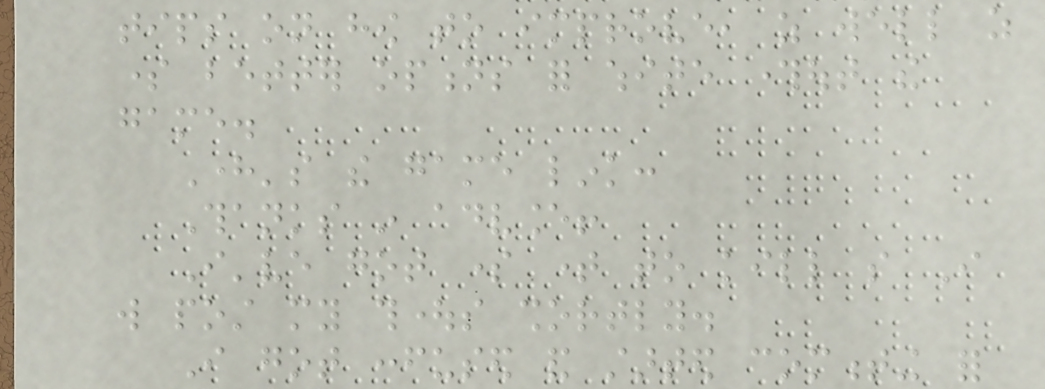tips on how to improve, as well as
some better options for white throughout the
game.
Here's the game link:
Thanks in advance!
I've got some time to kill so I
will post my thoughts shortly.
I got confused and started commenting for
